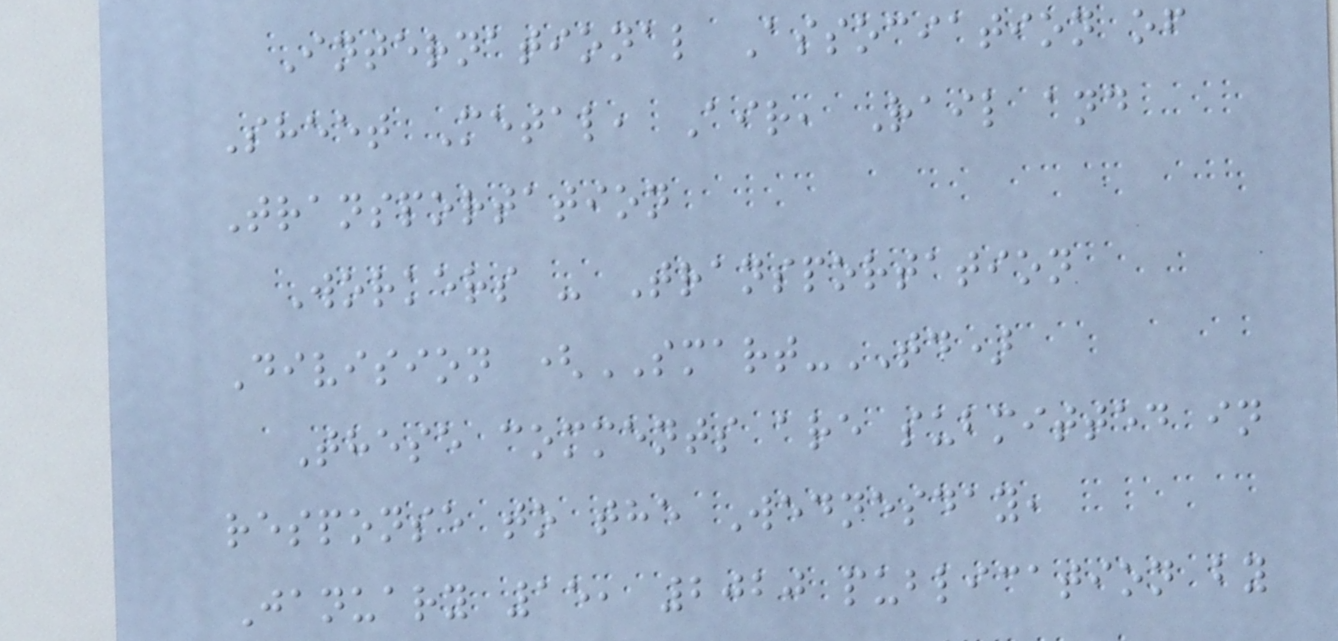International Association of
Sheet Metal, Air, Rail and
Transportation
Workers - Transportation
Division (SMART-TD)
These comments are submitted in
response to the Wednesday,
January 15, 2020 publication by
